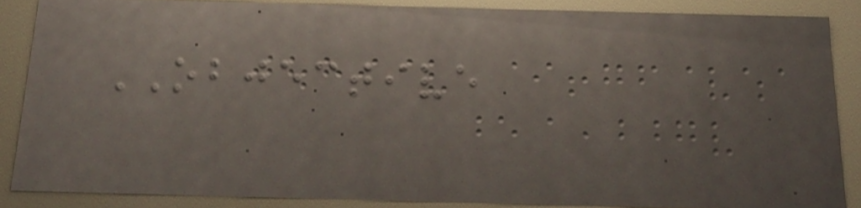OBJECTIVE
